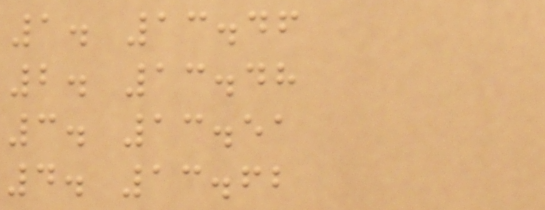1. 13.46
2. 13.48
3. 13.51
4. 13.62
